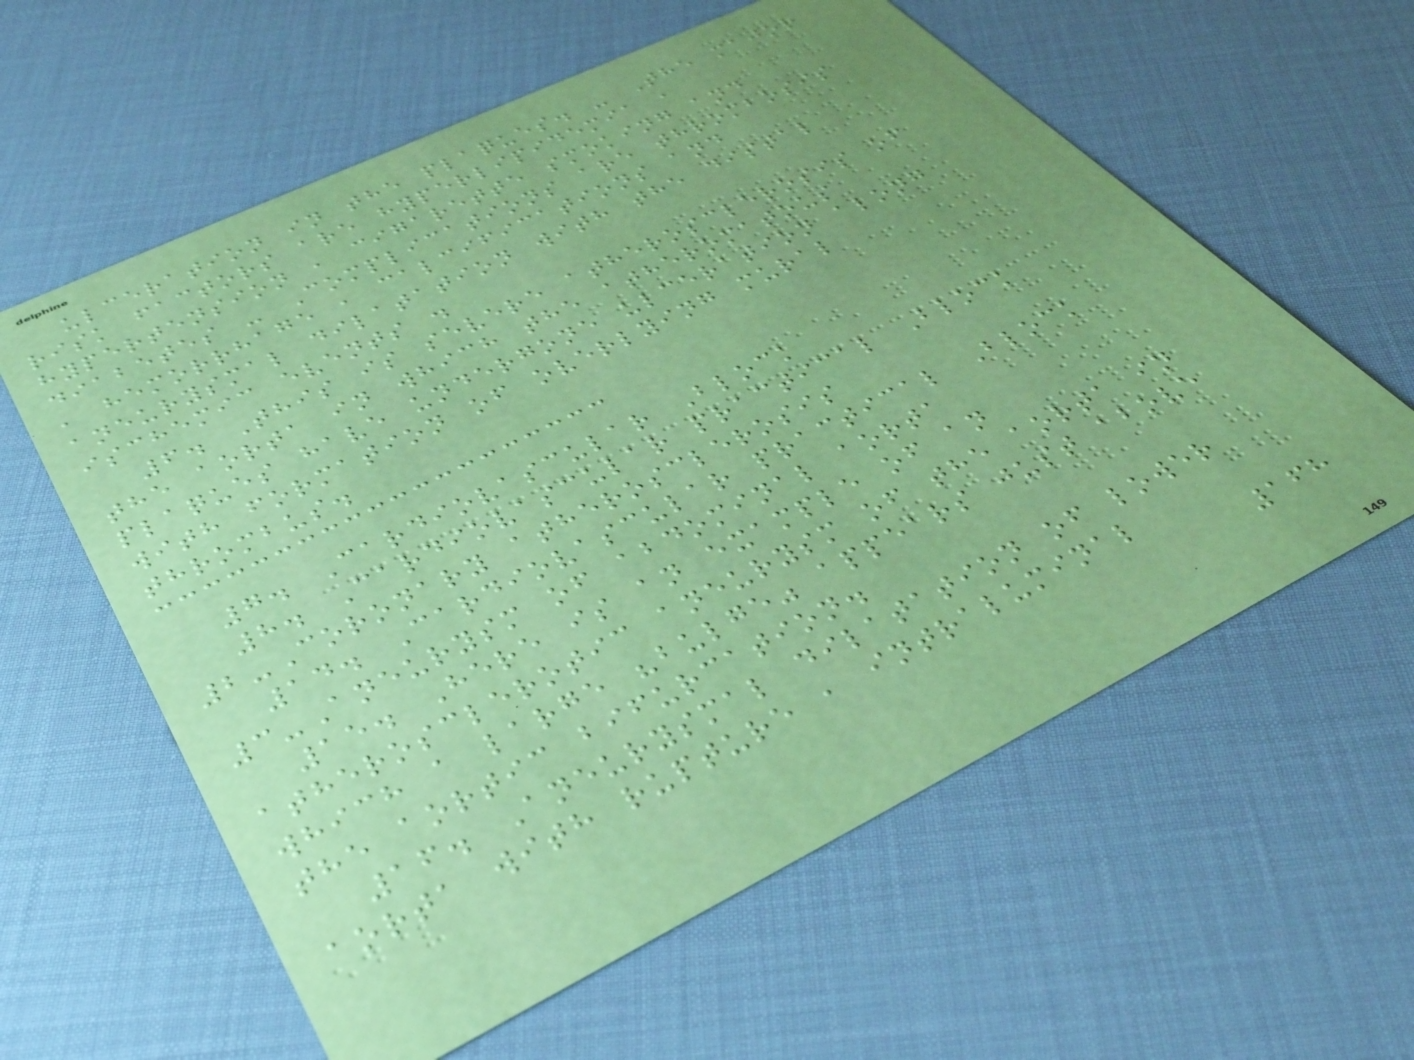ulceration in the plaques. - The major
risk factors are hyperlipidemia ,
hypertension , cigarette smoking and
diabetes - Complications are thrombosis
, hemorrhage , calcifications and
aneurysmal dilatation with the distal
ischemic events .
6. This is severe atherosclerosis of
the aorta in which the atheromatous
plaques have undergone ulceration along
with formation of overlying mural
thrombus.
7. Cardiovascular Block
8. Cardiovascular practical Block
2-Coronary atherosclerosis
14. Cardiovascular practical Block
3-Aneurysm of abdominal aorta
15. Here is an example of an
atherosclerotic aneurysm of the aorta in
which a large "bulge" appears just above
the aortic bifurcation.
16. Aneurysmal dilatation of lower
aorta with rupture , intraluminal
168
